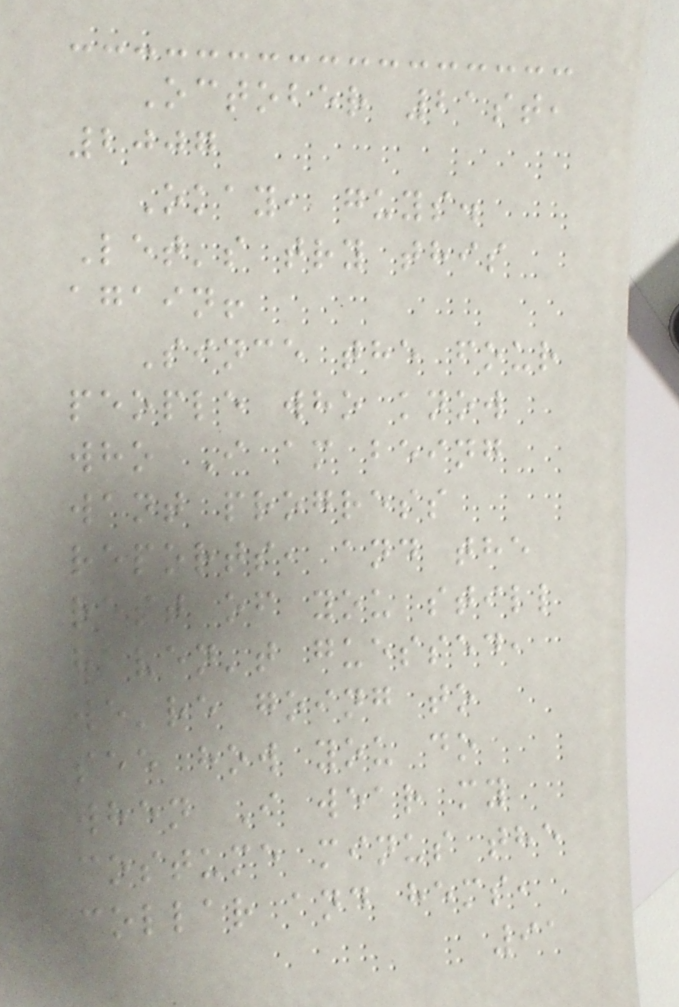October 21st,
2007
Okay, guys.
Let's try this
again!
Since the four
people who know
who I am being
want progress
reports, and the
rest of you still
haven't guessed,
we're going to
see how you do
when I wear my
costume minus the
collar and hems,
91
